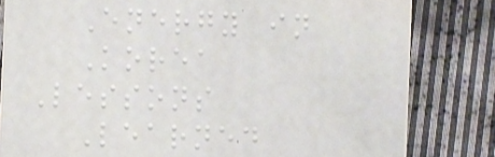Energy in
Korea
Lessons
Learned
